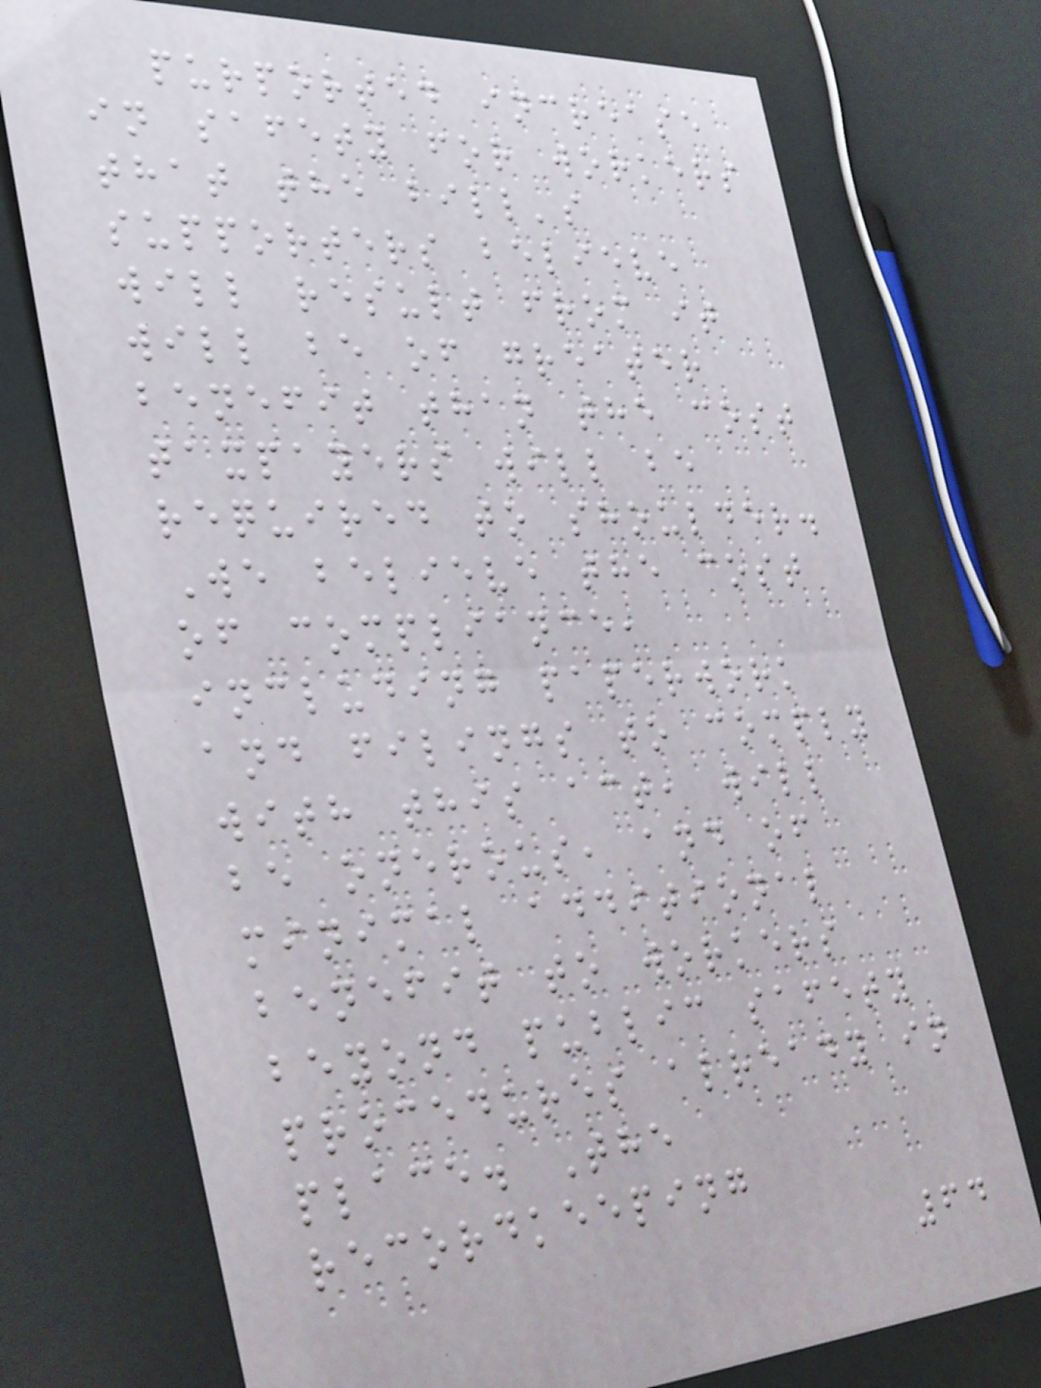purported increase
in safety for workers
that the bill's
supporters believe
will result from it
will be of greater
benefit than the cost
taxpayers will be
required to shoulder.
We believe the cost
of compliance,
including paperwork
and filings to comply
with this act, will
be onerous, and of
minimal additional
benefit to workers
beyond public safety
procedures already in
place. The
recordkeeping
64
